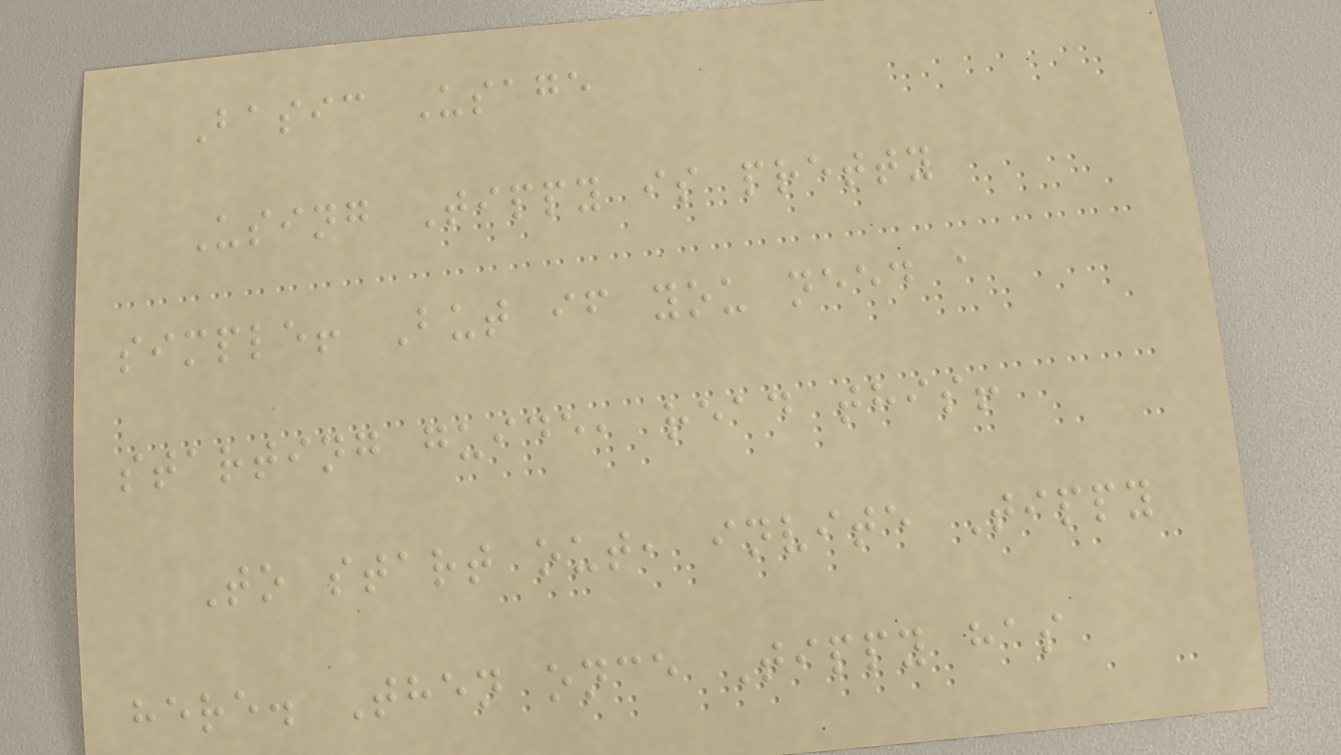Basic Usage
Using Tippy is pretty
simple! But if you need a
starting guide, read this!
To start out, invite Tippy
here. Then once Tippy has
